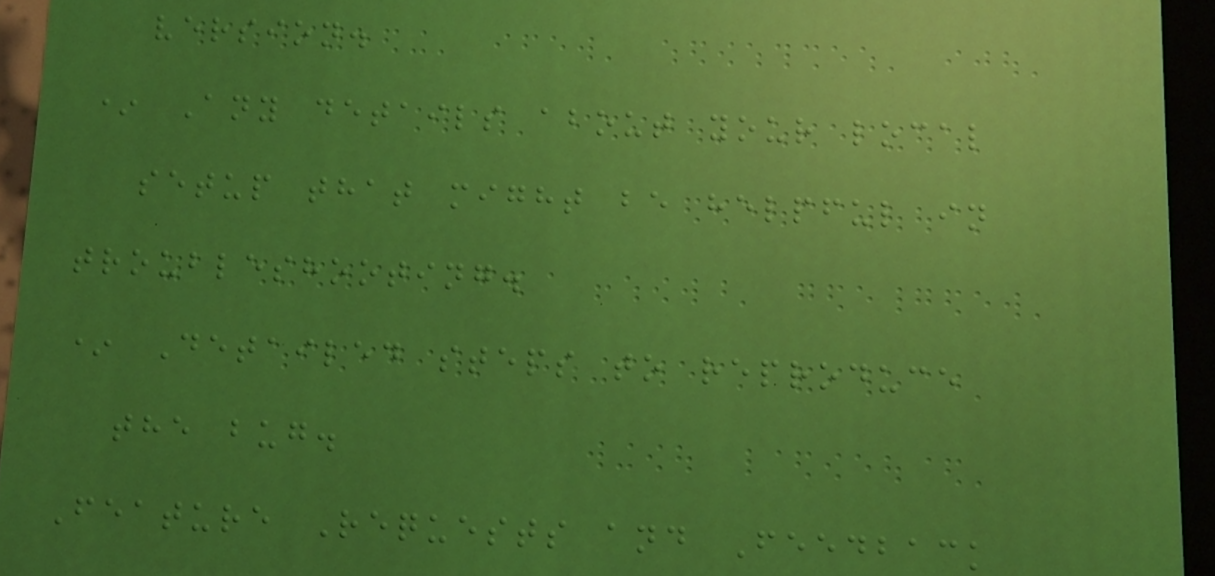version.
* Any details about your local
setup that might be helpful in
troubleshooting.
* Detailed steps to reproduce
the bug.
Feature Requests and Feedback
